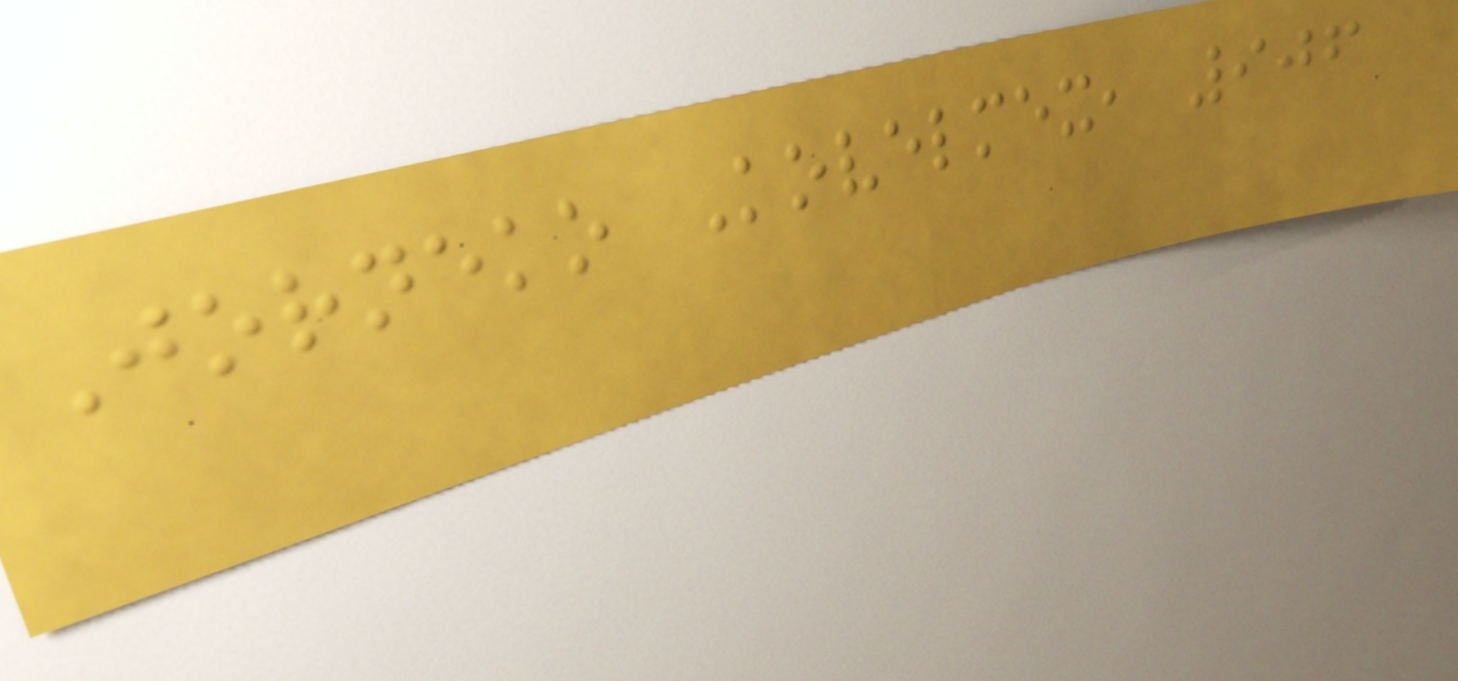Jorneko Kovelmex, 906
